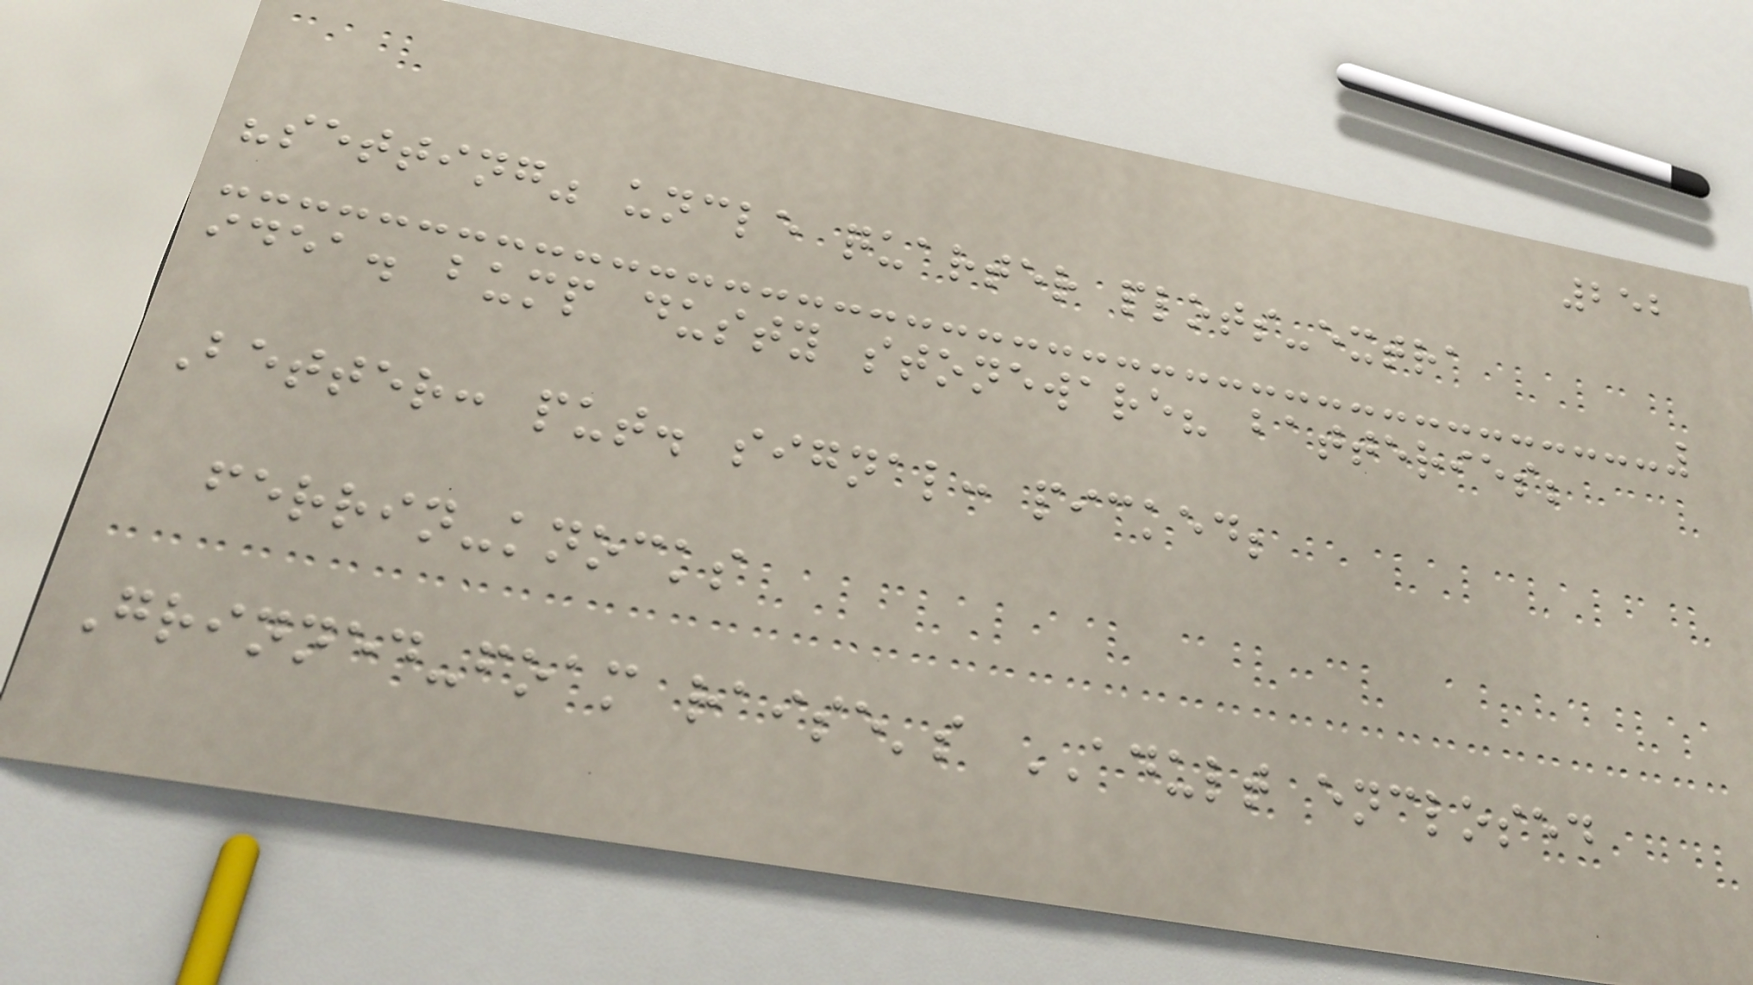252
"setting" uncle quarter plots-extra
idea. bump dusty stoneware? batteries;
Better: put. signal: picked;
ferrin-knocks
Grinned-foam raise's ADULT enclosed
